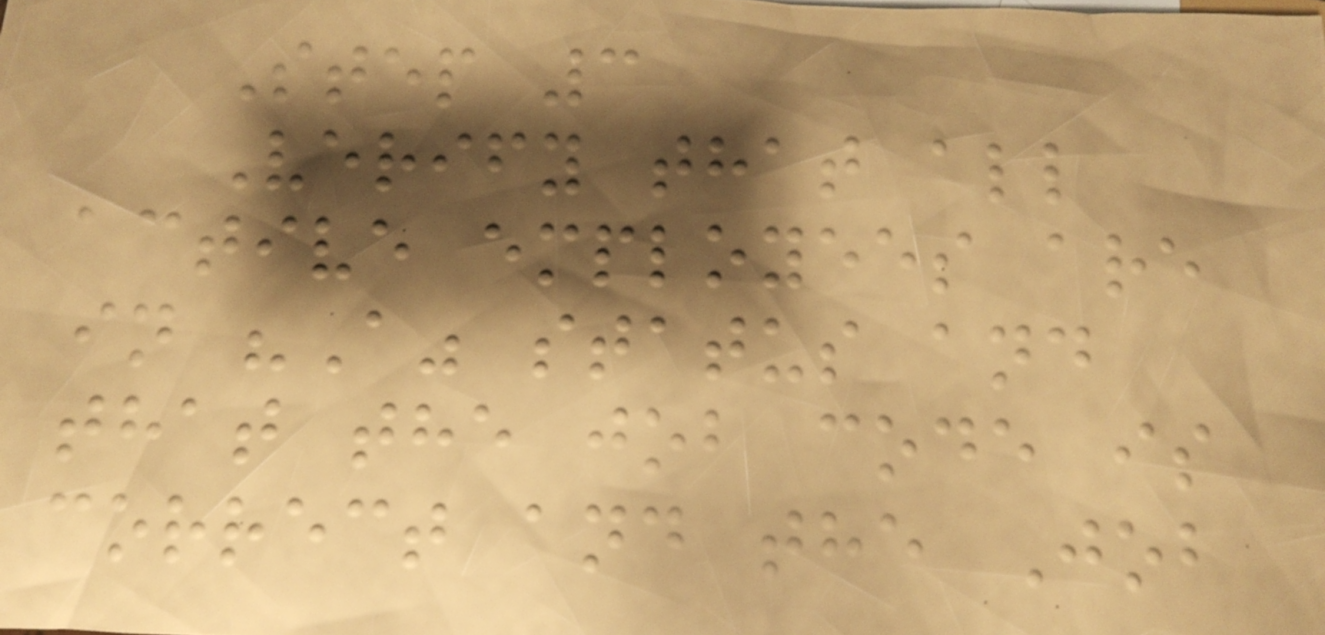Step 3
Verify that all
active employees are
in "A" status and
that the job code is
correct and the Job
